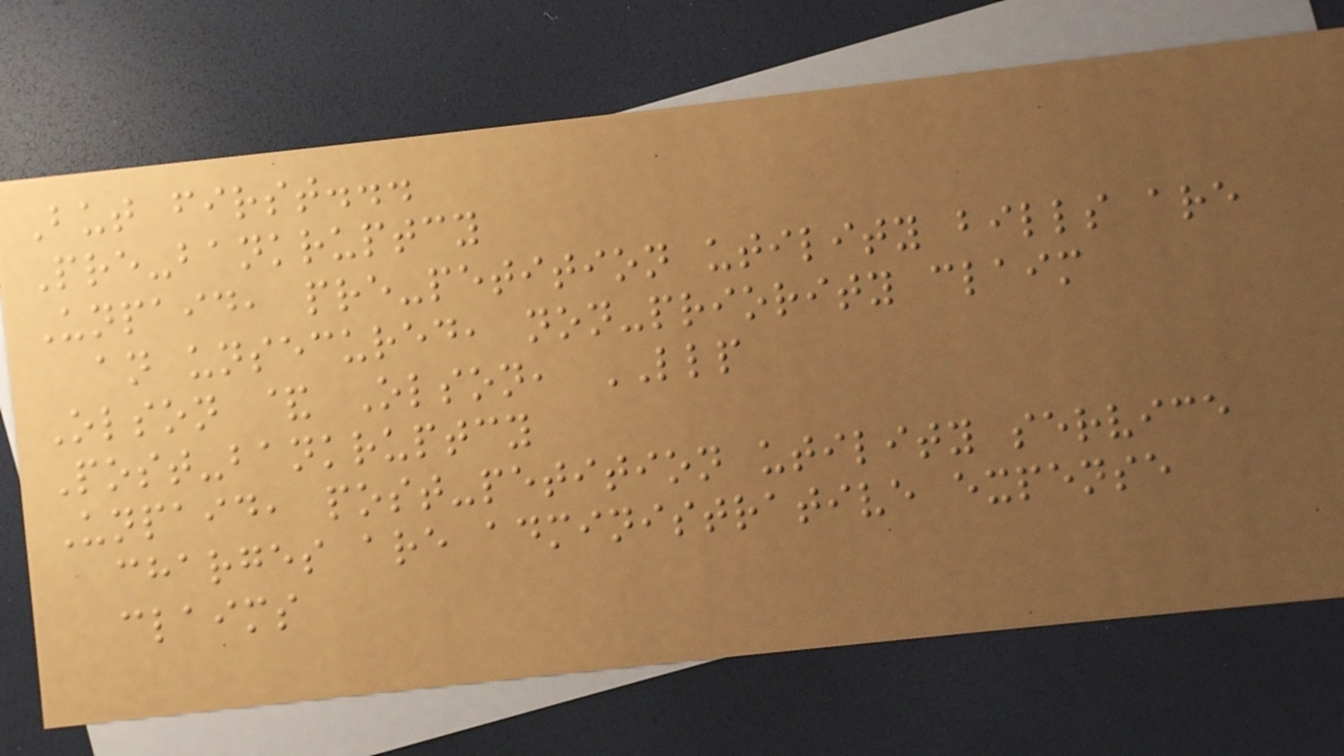But first...
Pre-bankruptcy
Unpaid, pre-petition utility bills are
an unsecured, non-priority claim
Olson & Olson, LLP
Post-bankruptcy
Unpaid, post-petition utility service
charges are administrative expense
claims
